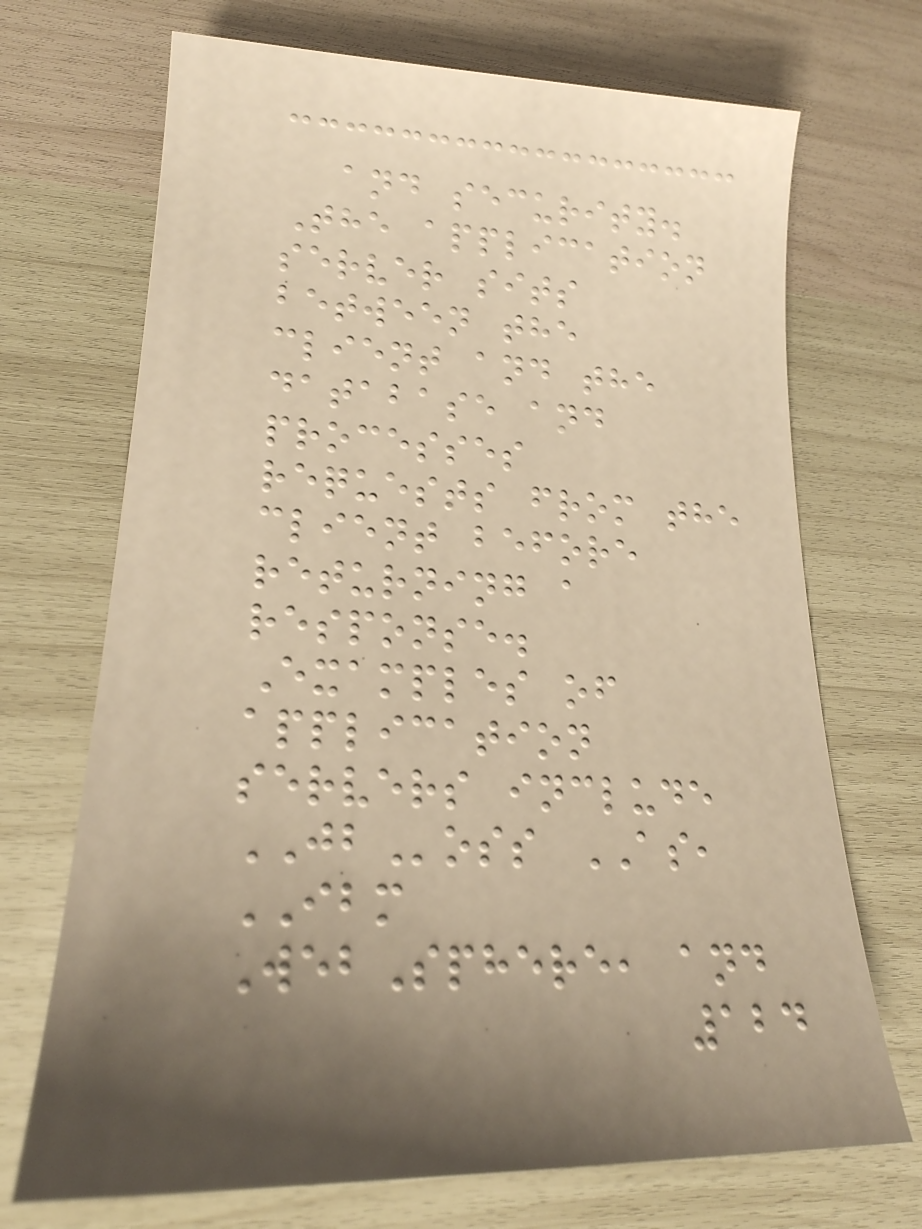and security.
The application
server sits
between the
client and the
database and
processes
requests from the
client before
returning a
response.
Examples of
application
servers include
JBoss AS,
IBM
WebSphere, and
124
